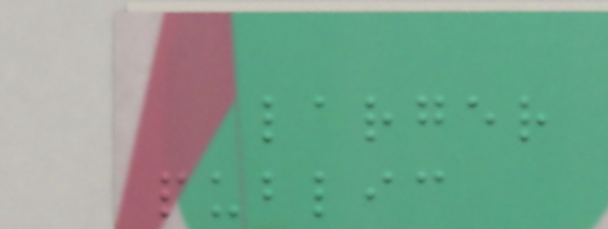larger
public
